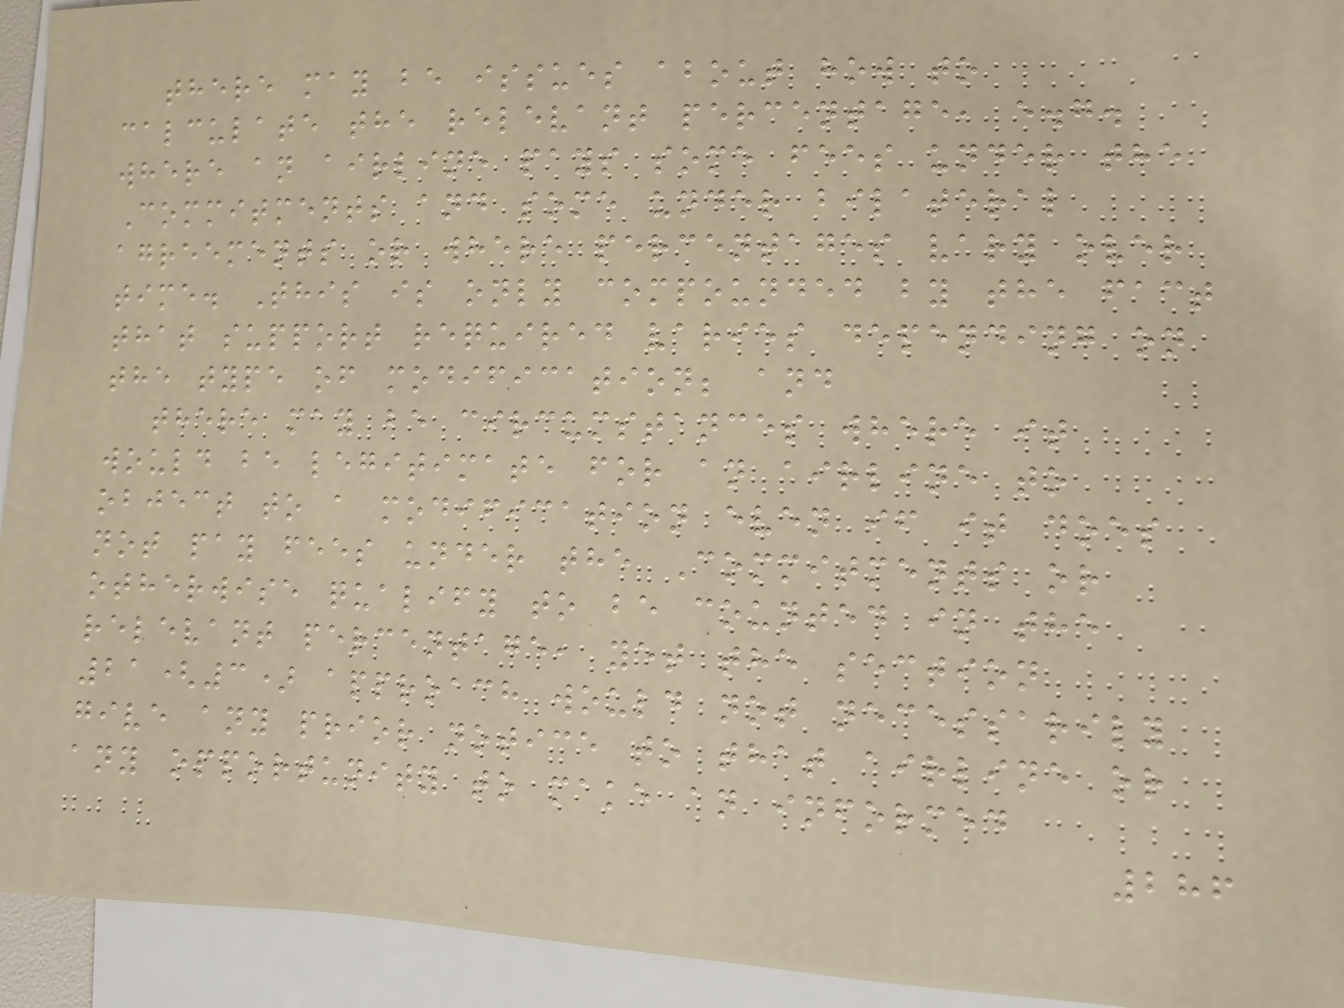there may be issues about how to
calculate the relevant percentage, e.g.
where an airline pays some fees under the
Commitments and some under bilateral
agreements or where percentages vary over
time. This is only compounded by the fact
that support required varies depending on
the type of modification; and
there may be circumstances where it
would be legitimate for an airline to
object to a modification even if it does
not pay fees under the Commitments or
otherwise qualify to be counted in the
relevant percentage, yet the section
21(3) approach would not necessarily
give any prior notice to that airline or
any opportunity to make an informed
286
